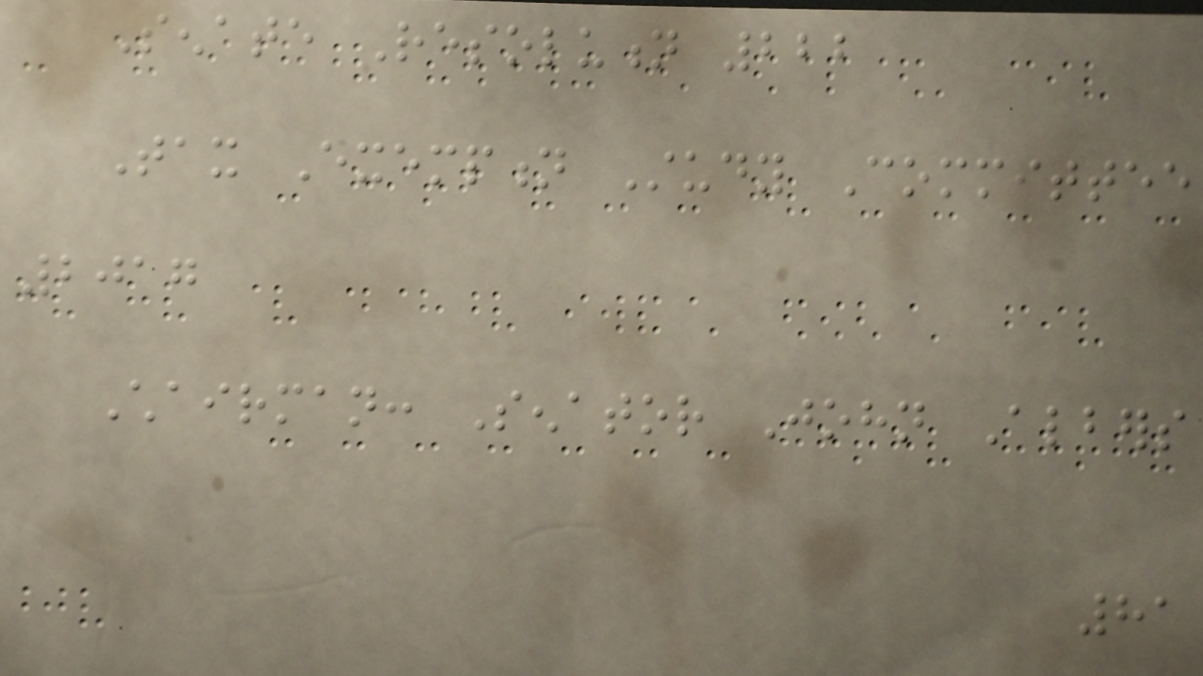Senate Resolution 222
Tax Exemption Study Committee
2017
Chairman: Senator John Albers
81
